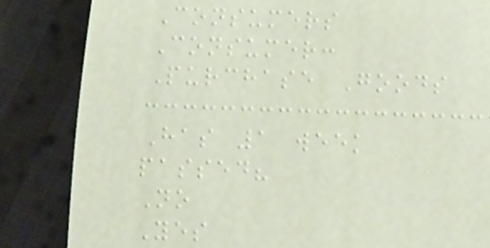Consumers
Consumer:
Purchase Goods
Has 1 week
passed?
No
Yes
